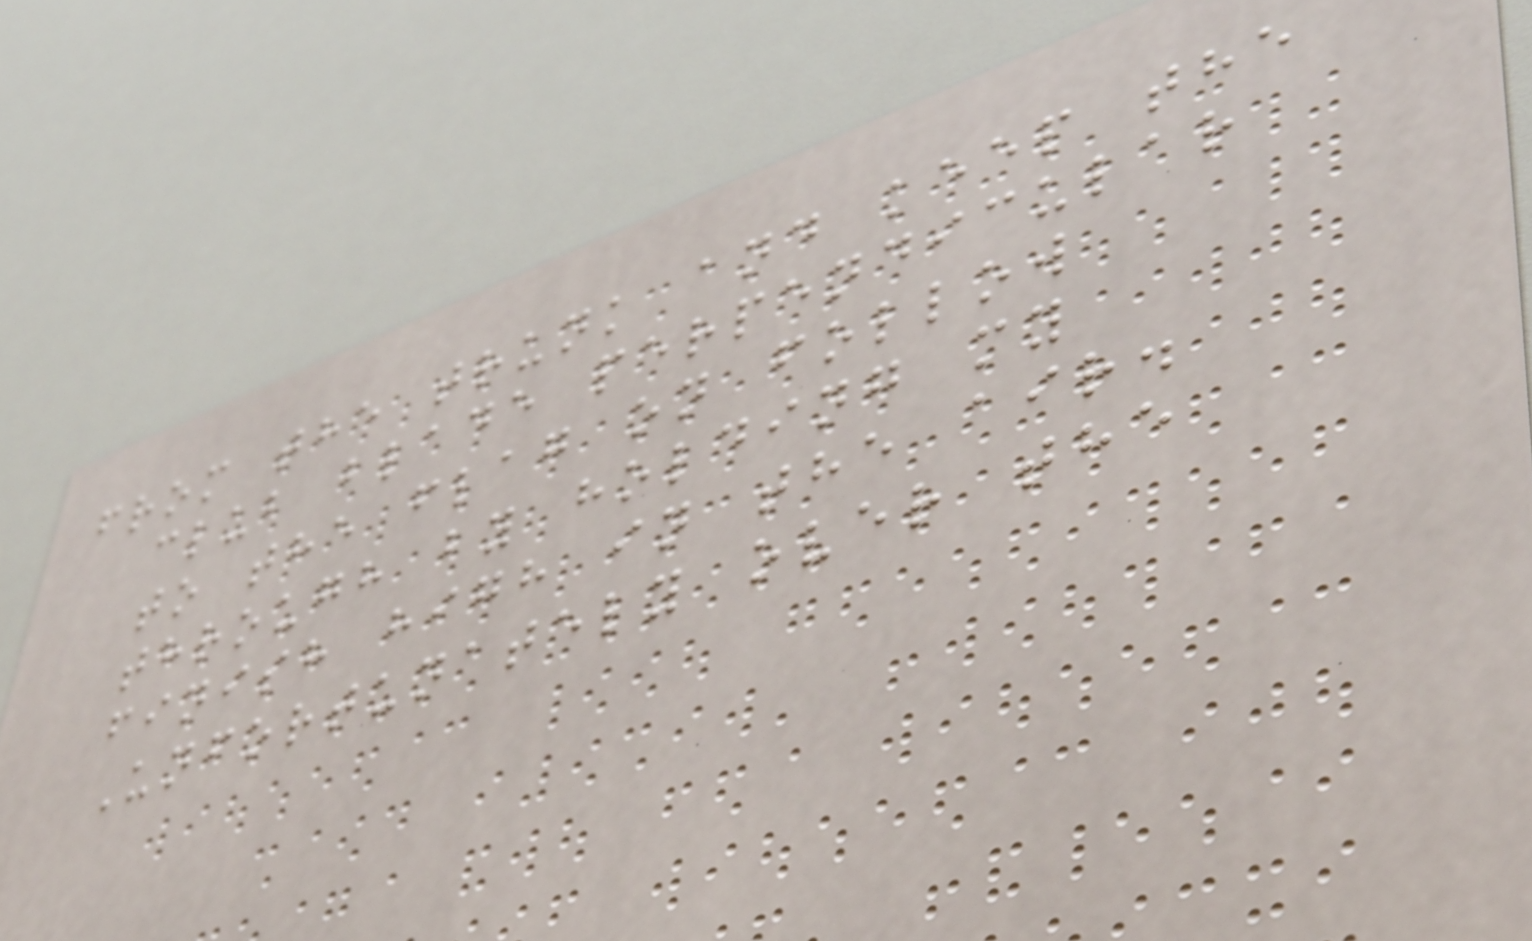from the trunk and keep the
club blade perpendicular
to the flag on follow
through by holding my
finish high in the air.
Unfortunately over the
